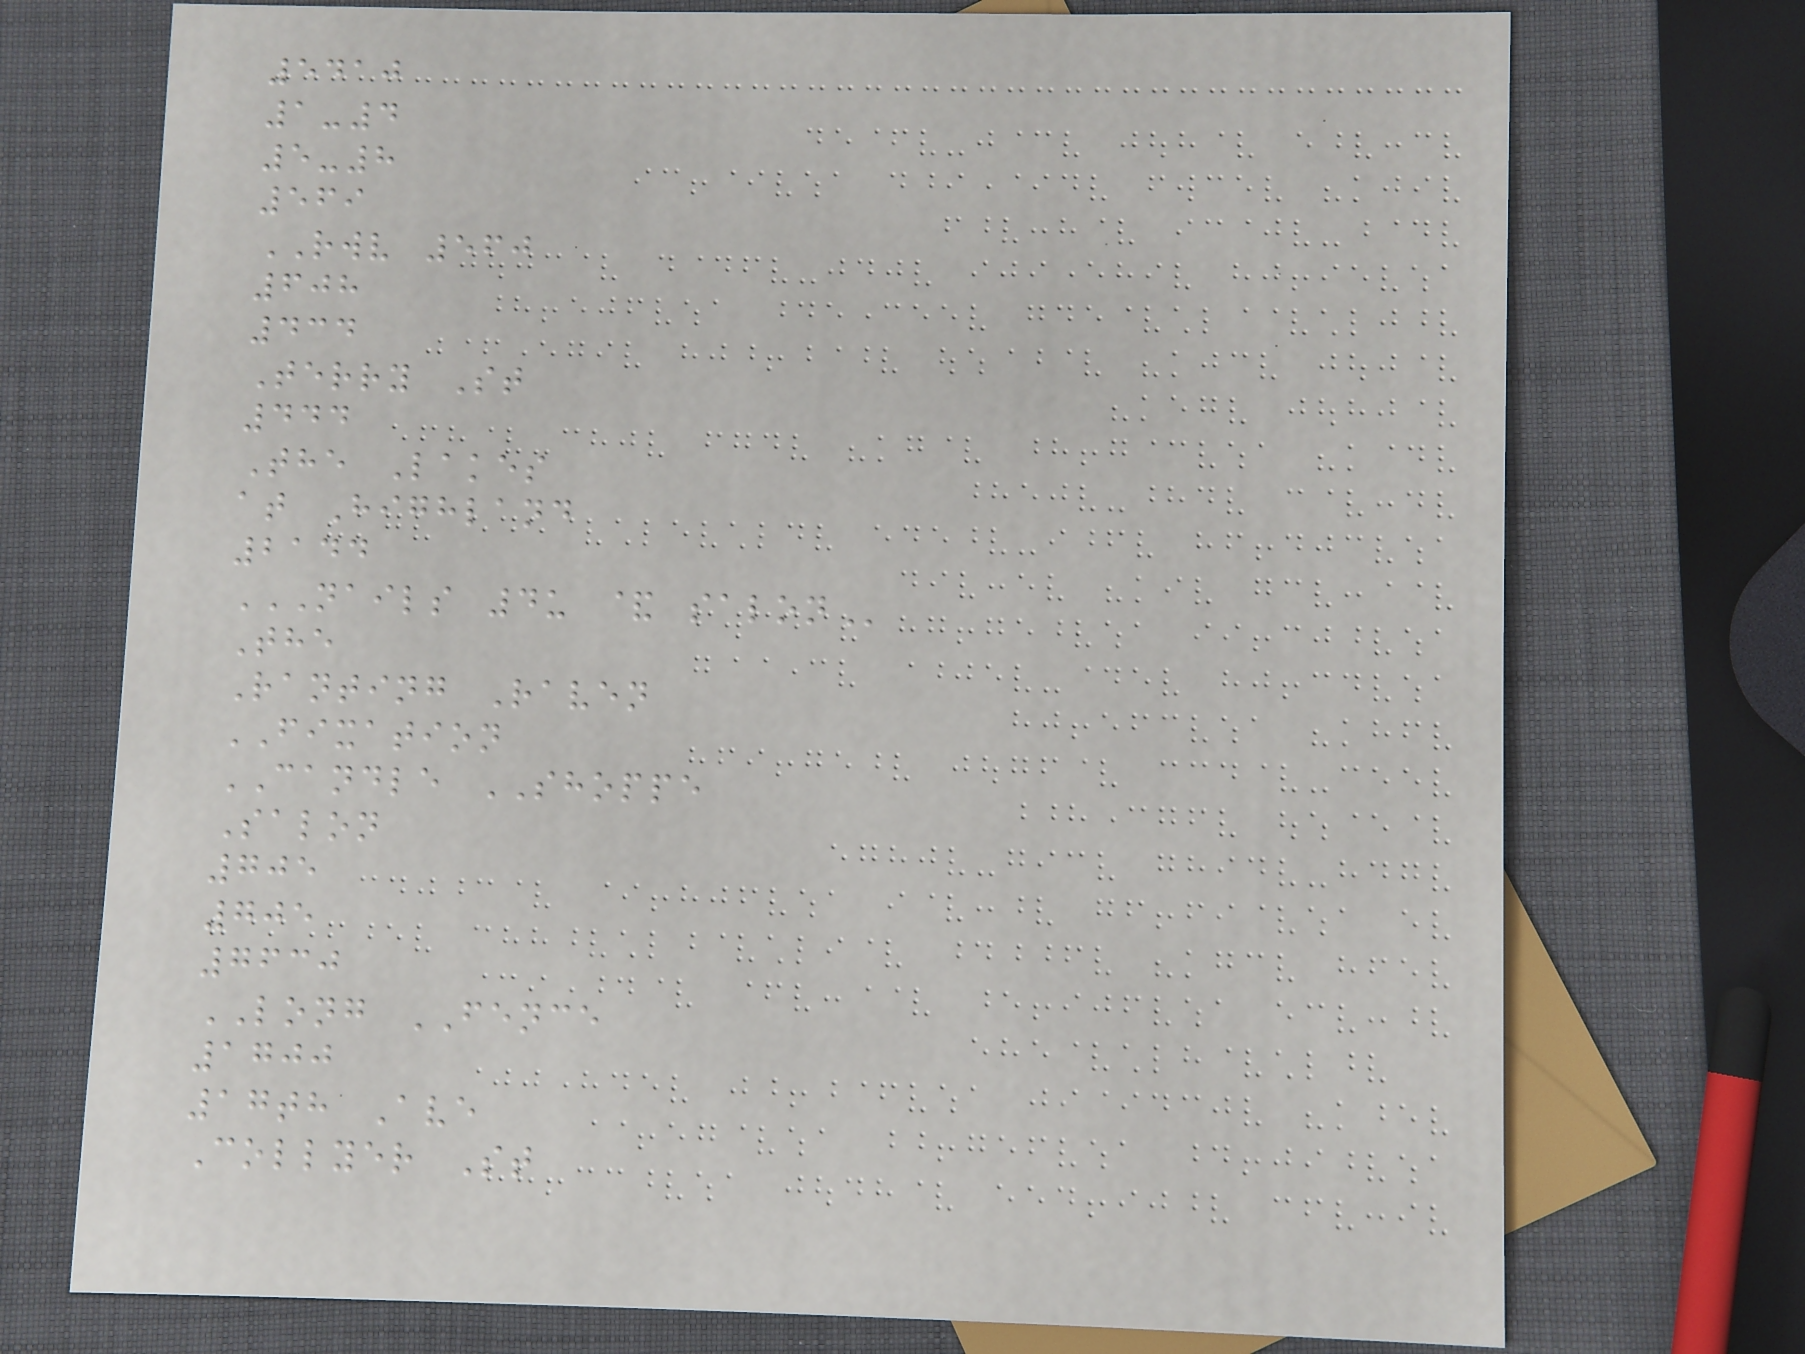5410
1-4
5-8
569
RWV 560
608
434
Terry St
444
The Lakes
at Highland
2144
NAILS 4U & SALON
The
Ranting Raven
FIXATION
CANDLE SHOPPE
Salon
705
705
7630
LONG FENCE
1700
17th Ave
Collyer St
